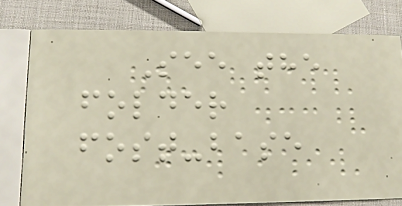See the
folder
fost-base
